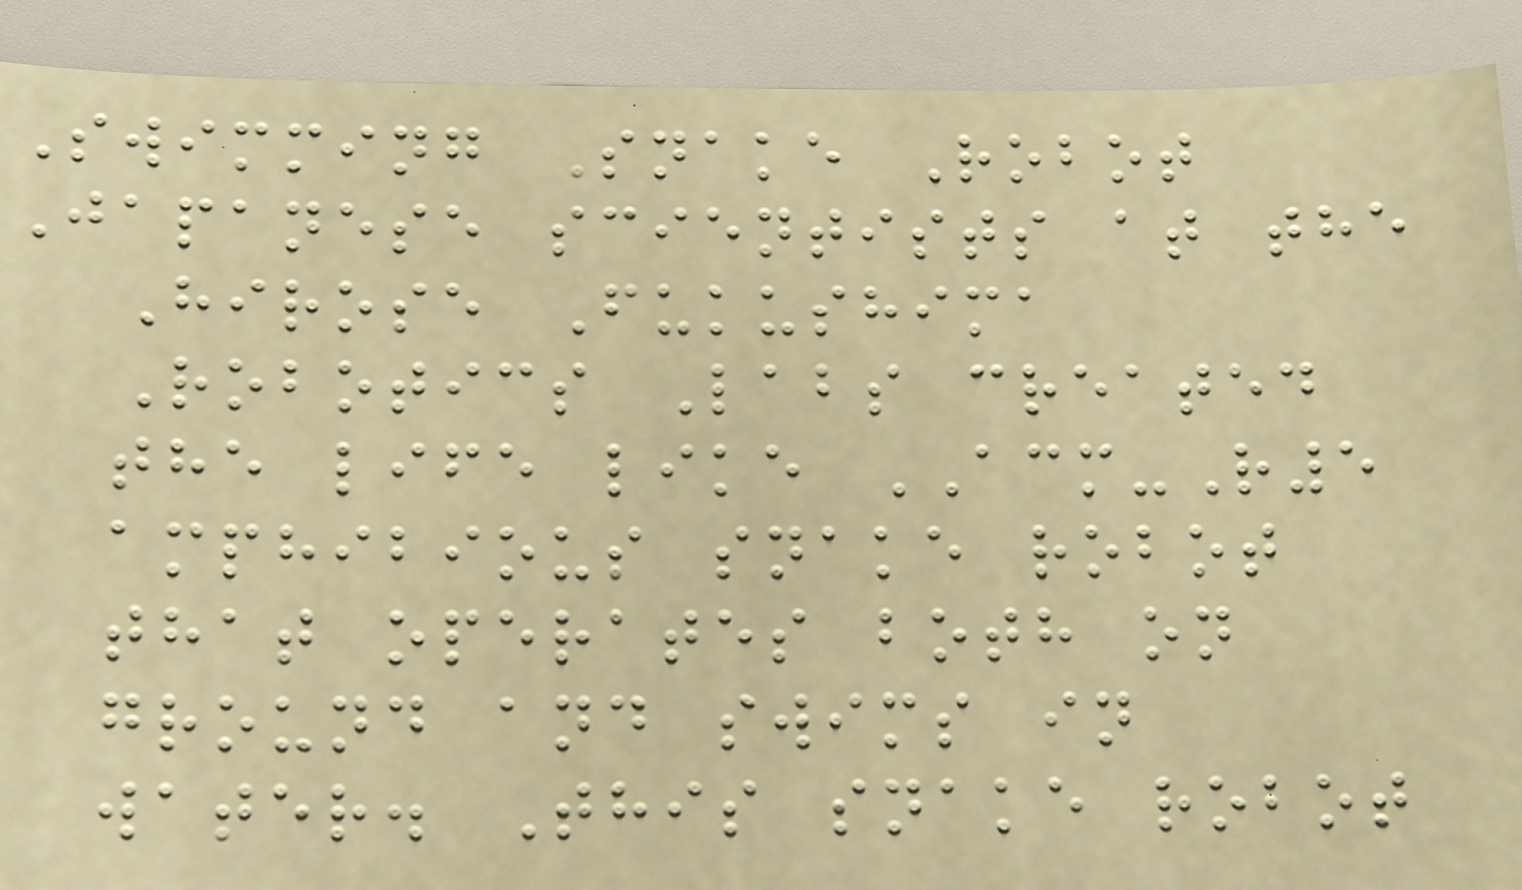Swimming Snake Robot
Japanese scientists at the
Hirose Fukushima
Robotics Labs created
the life like ACM-R5
amphibious snake robot
that operates both on
ground and swims in
water. This snake robot
